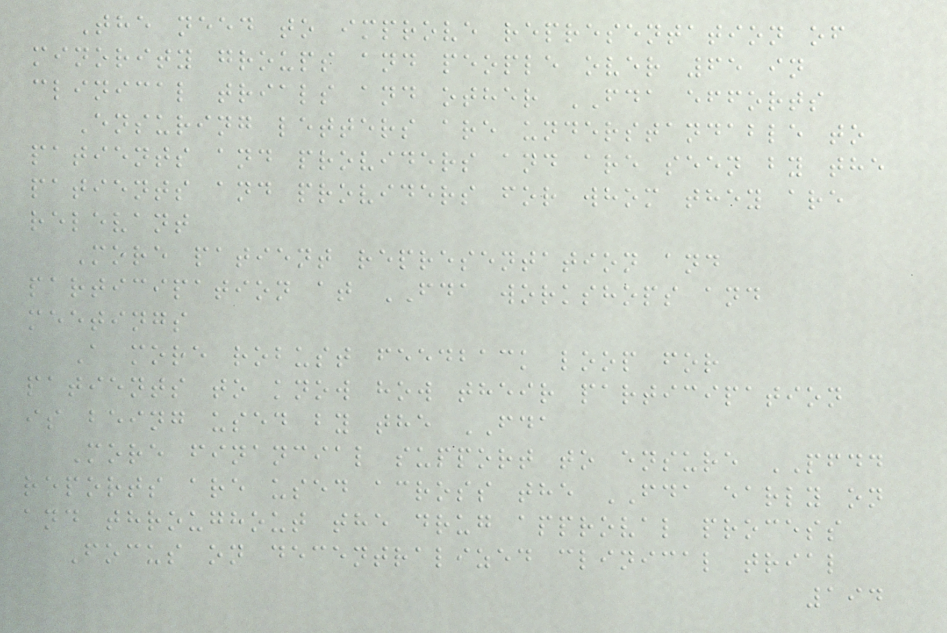The need to improve representation of
minority groups and people over 65 in
clinical trials and other FDA efforts
Ensuring letters are understandable to
patients and providers and are seen by the
patients and providers for whom they are
relevant
More patient representation and
participation at FDA workshops and
meetings
A more robust feedback loop for
patients to know how their participation
is being used by the FDA
More financial support to ensure PFDD
reports are used across the FDA early on
and throughout the drug approval process
Focus on decentralized clinical trial
194
